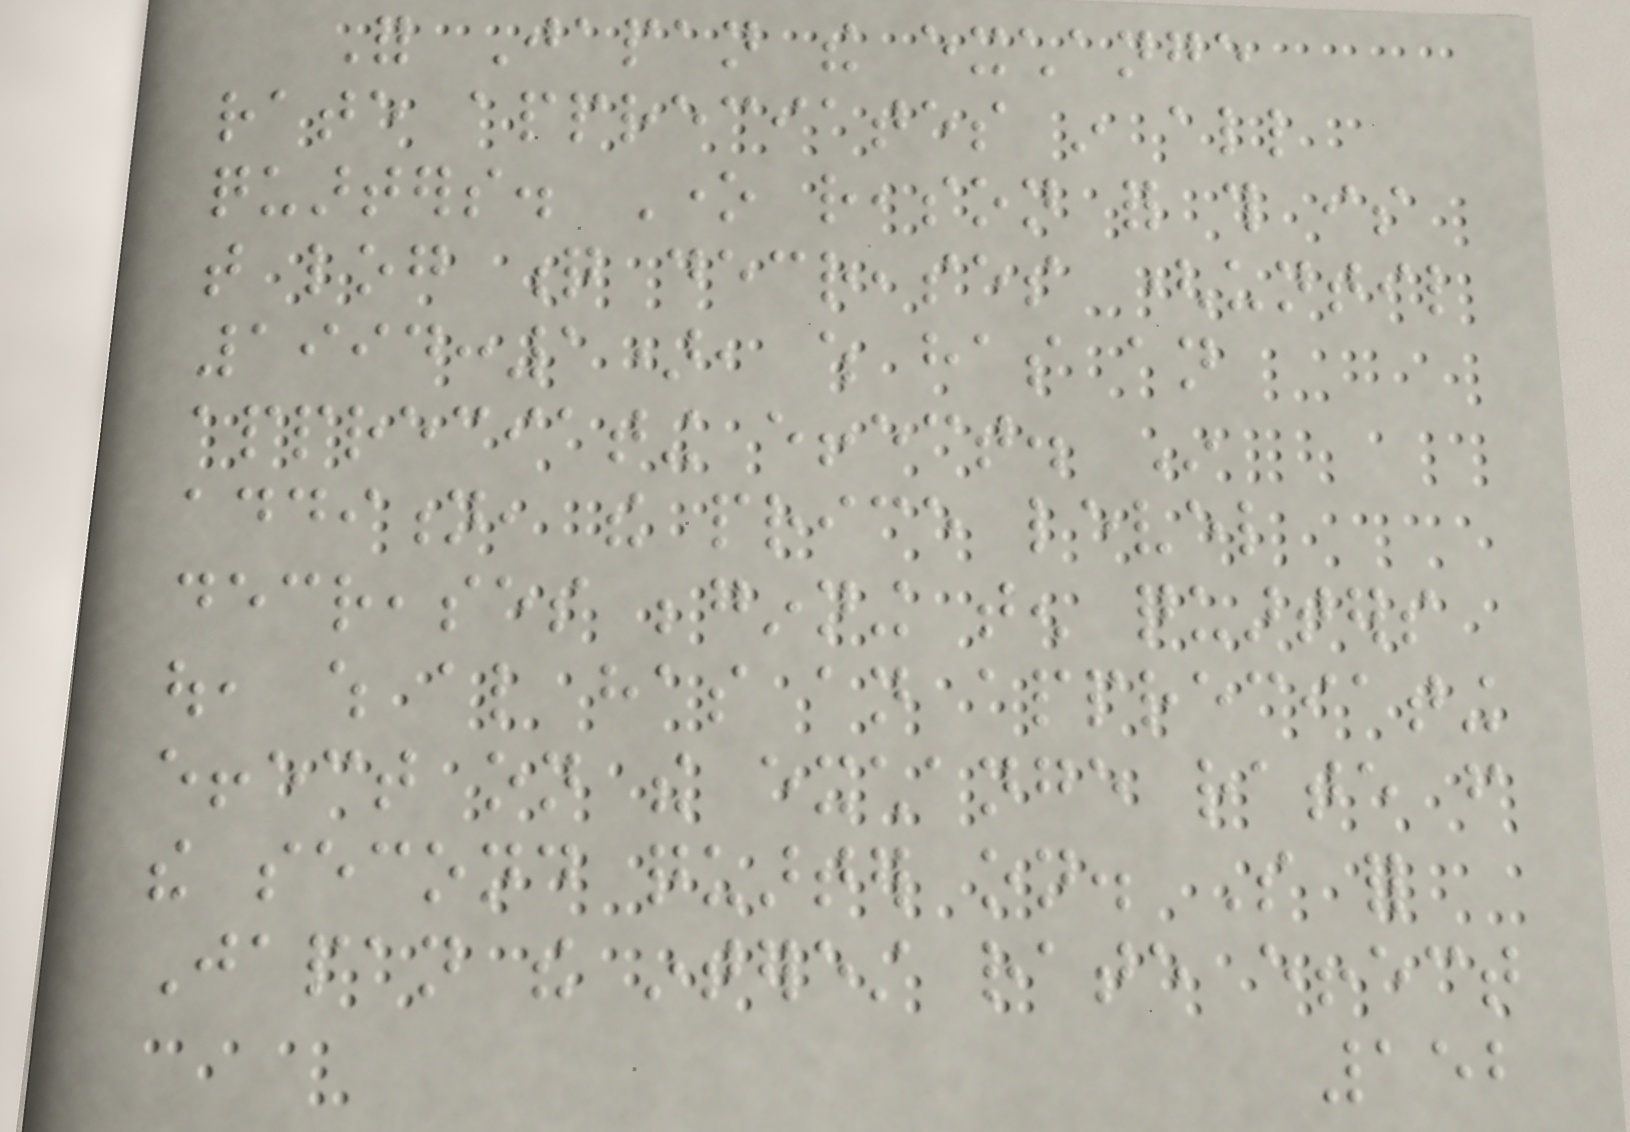For Japan the exchange
rate appreciates in all
quarters. One reason for this is
that log q decreases (until
1994:1), which has an
appreciating effect. In
addition, the price level
decreases beginning ten quarters
out, which also has an appreciating
effect on the exchange rate from
the second quarter on. So for
Japan the interest rate effect
152
